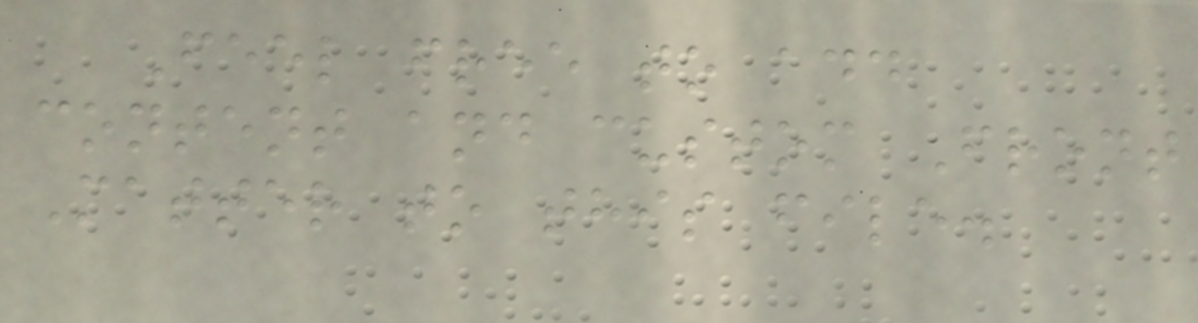Feel free to add
content and custom Front
Matter to this file.
